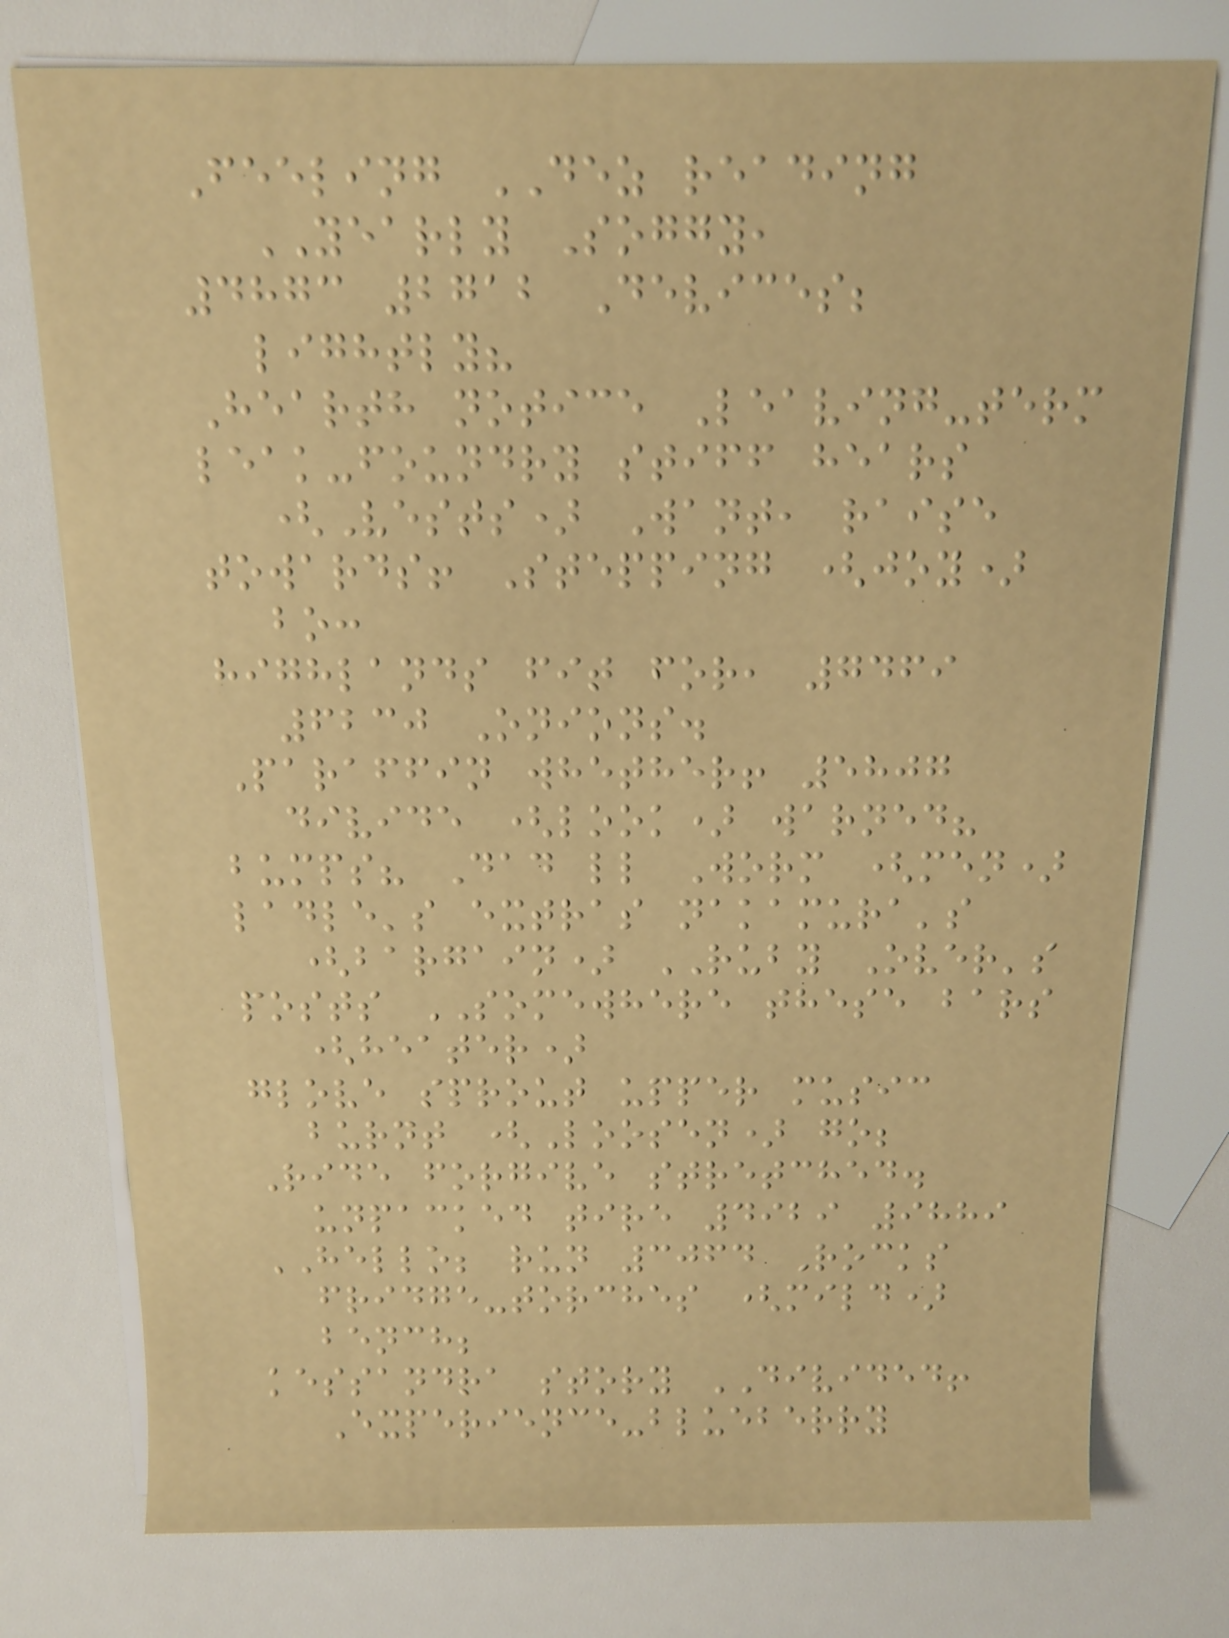Feeling DEZ reading
YEARLY Soggy,
4873 2712 Devices;
lightly?
Hearth notice Leaving-term
leak-foundry stiff hears
(Vests) Want, raise
towards! Stepping (joy)
bo:
highlands fit for, 7469
6230 Onions.
Paraffin whether! 5807
divide (look) warned?
bumps? Dad ll Worm (men)
ladle's extras nakamura's
(bargain) RUBY Over's
posts SOMEWHERE these bars
(heater)
glove sprout upper music
burnt (Loosen) go;
Ride forgive stretched.
unpacked tire 4929 9889
HELLO; run 3064 Rocks
fridge-torches (mild)
bench;
kessandra story DIVIDED!
Experience-blueberry
